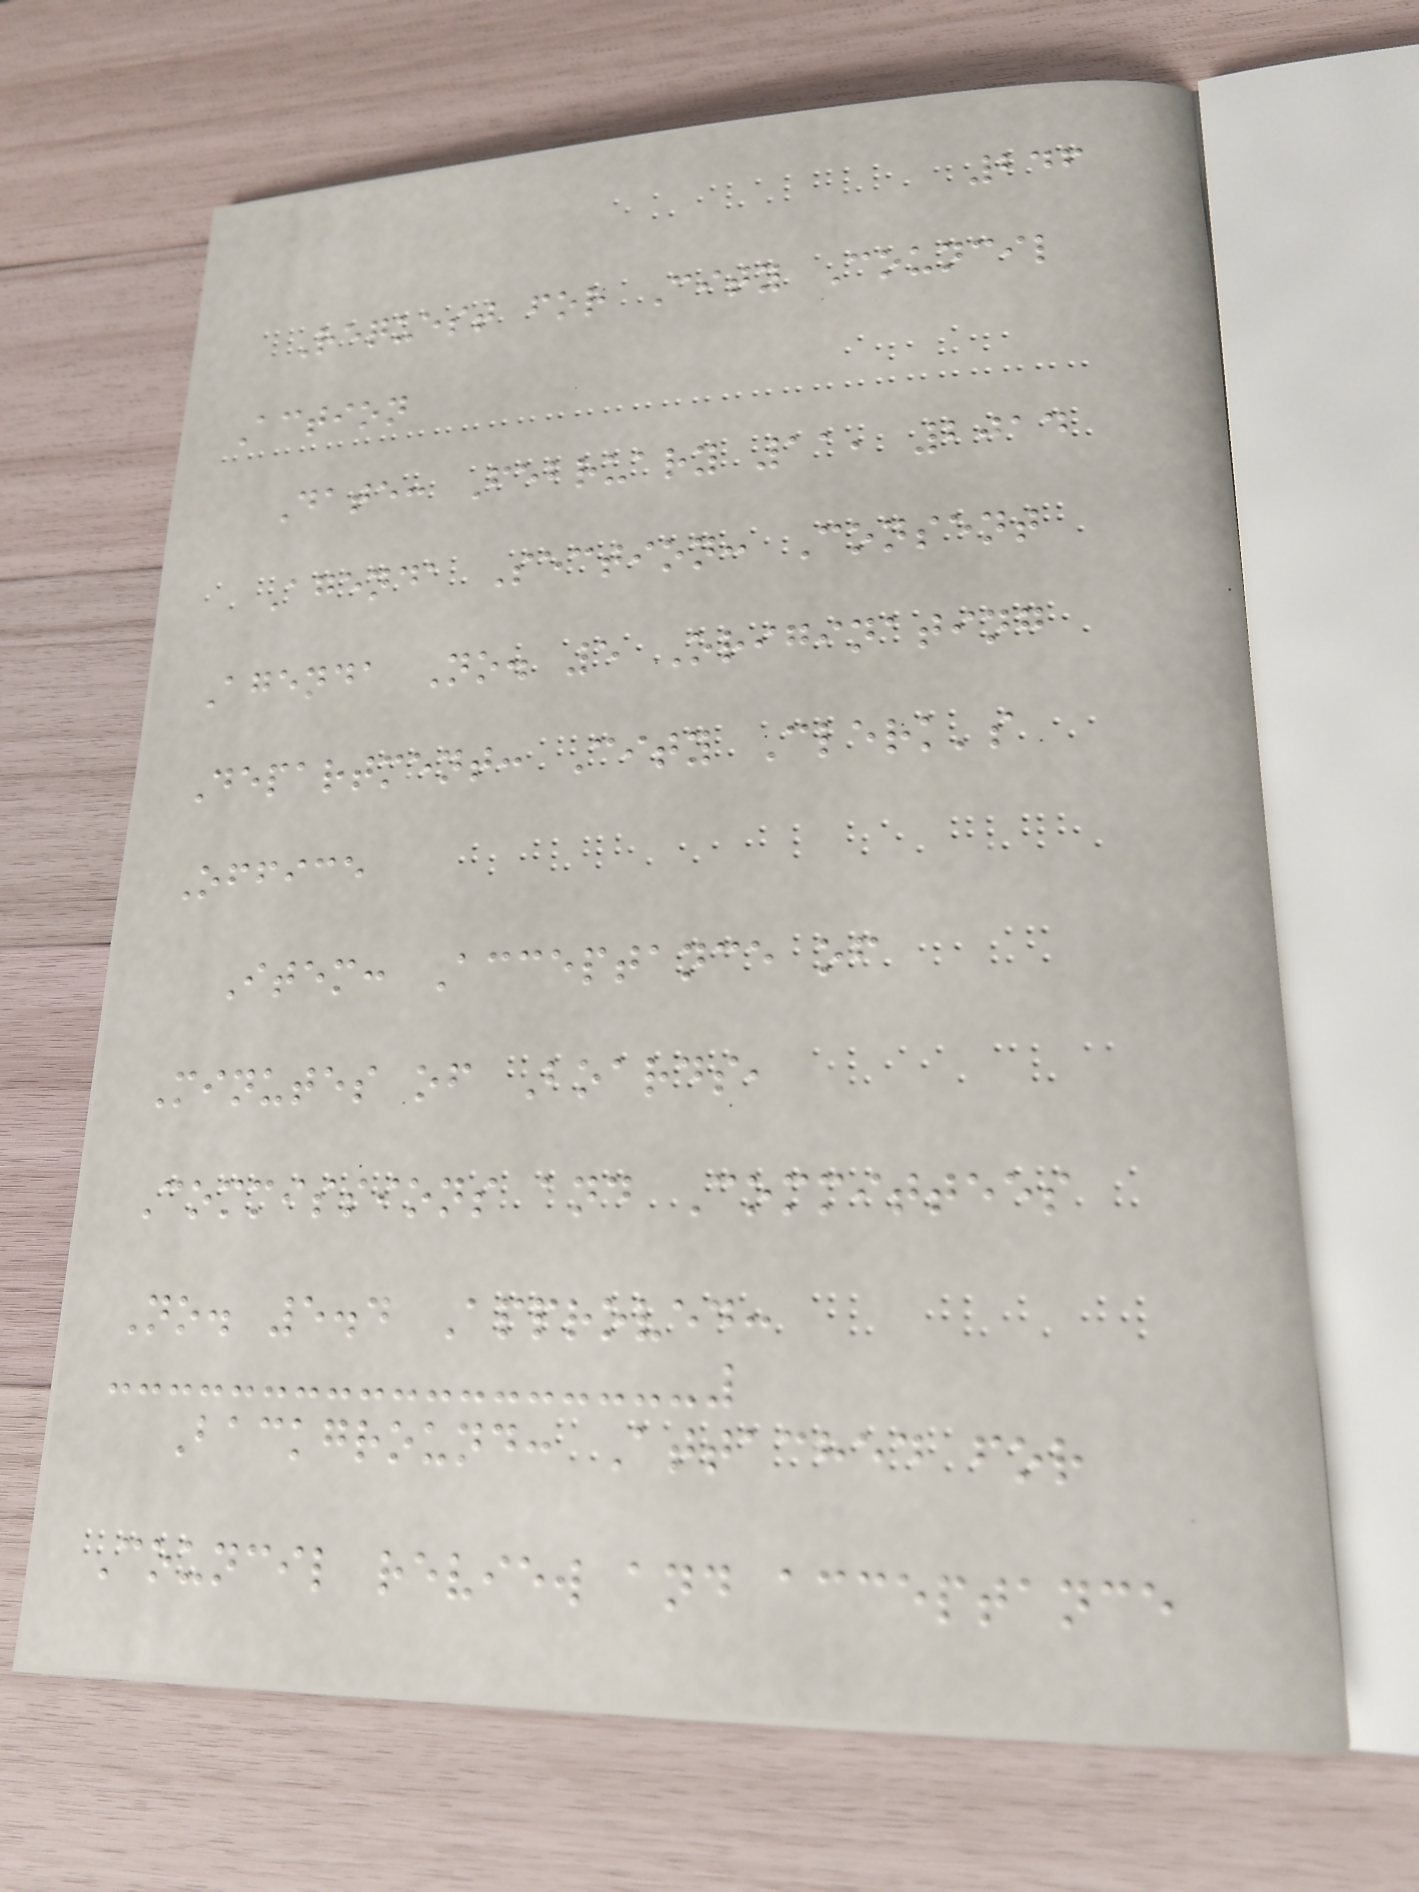246
Request for City Council
Action
Date: February 11, 2014
Agenda Section: Consent
Agenda No. 5 Originating
Department: City Clerk's
Office
Item: Acceptance of
Minutes of Boards,
Commissions and Committees
No. 5.4 Approved:
Background: Attached for
Council review and acceptance
